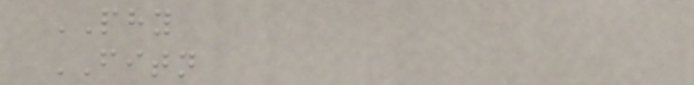PHY
FITN
